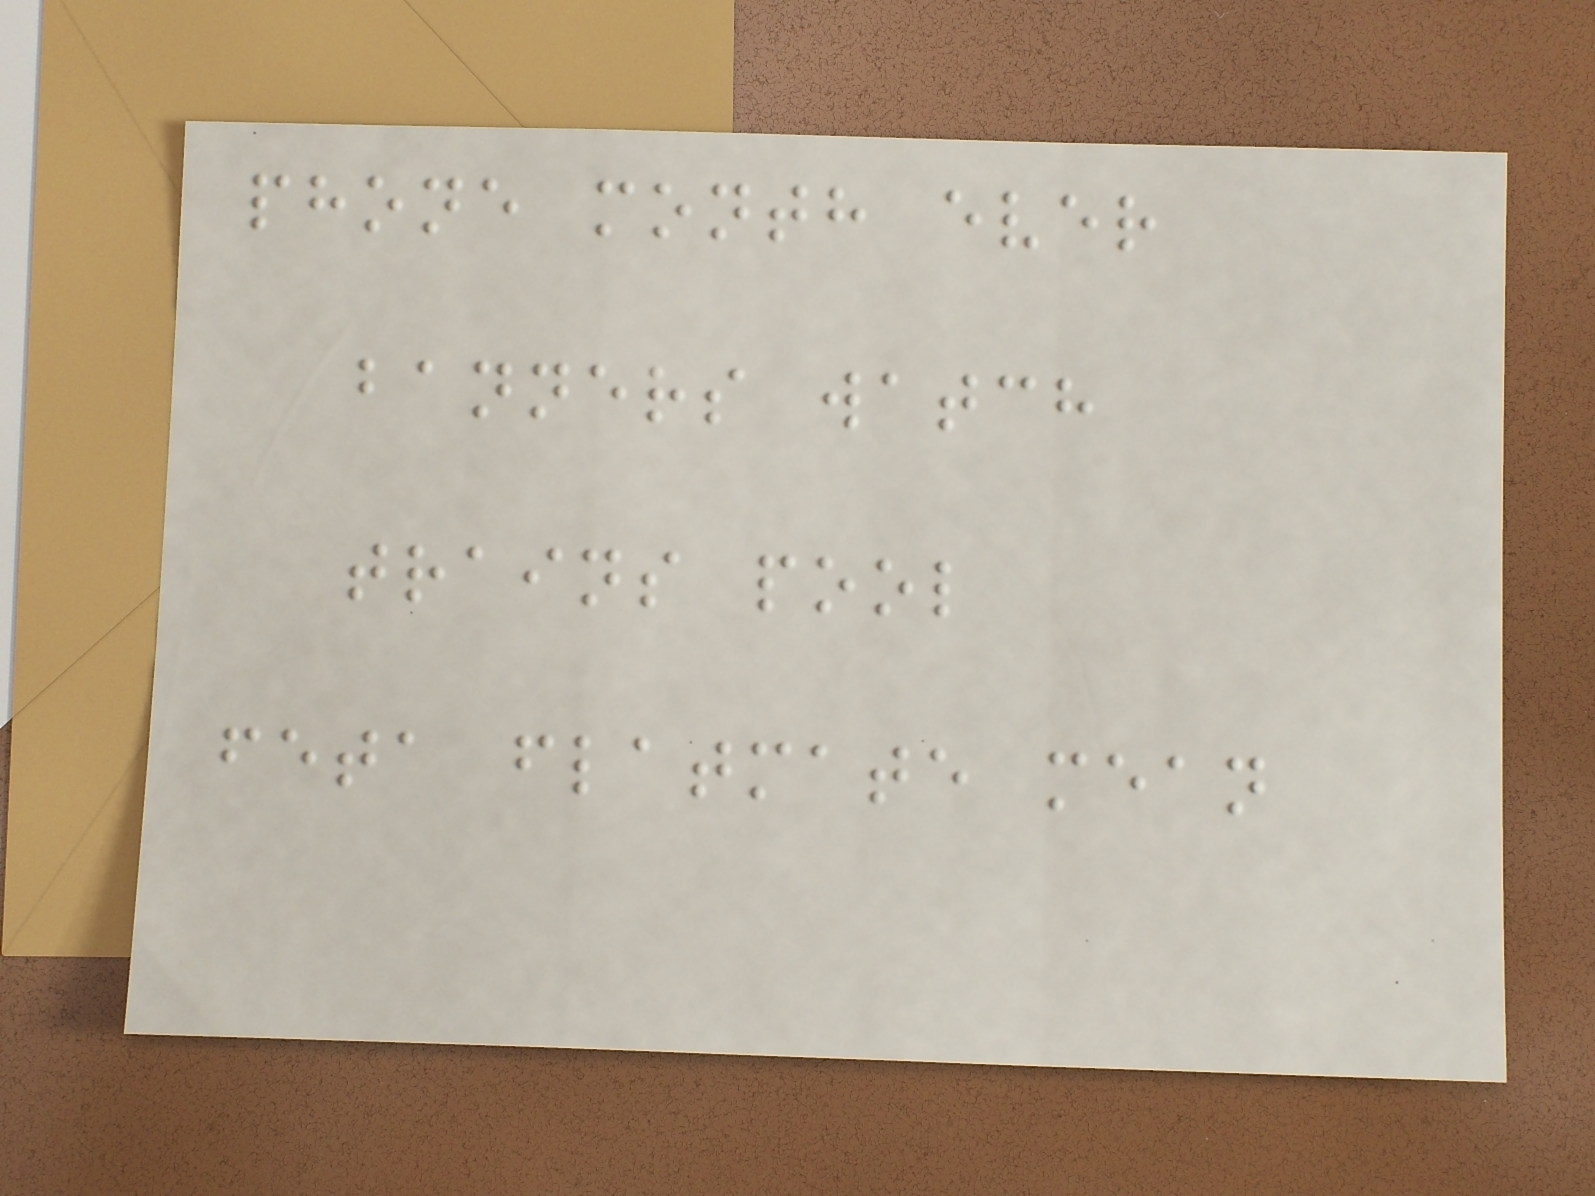phone month ever
banners watch
trains pool
feta flatmate mean
